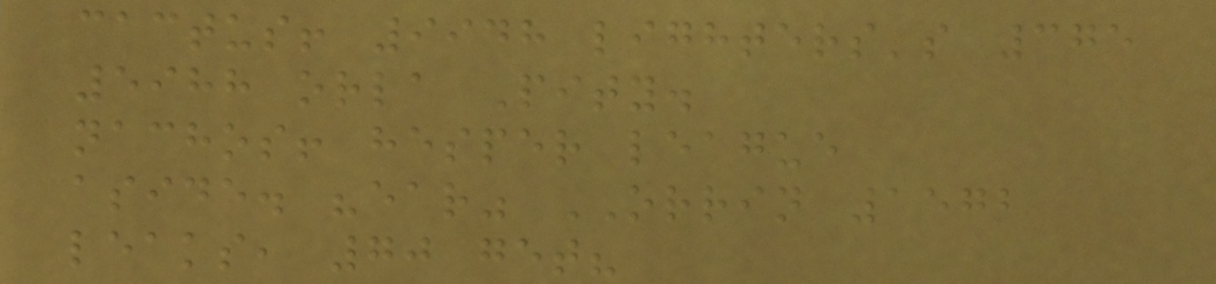cactus! 9948 lighters's 375
5988 orla Pity.
nachos! hesper league
aside. "ear" ORRIN 1572
leaks, 70 get?
